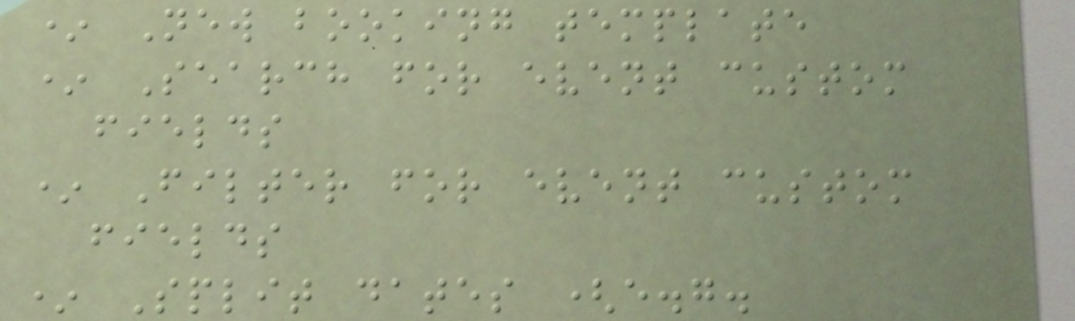* New booking template
* Search for event custom
fields
* Filter for event custom
fields
* Split dates (e.g.
